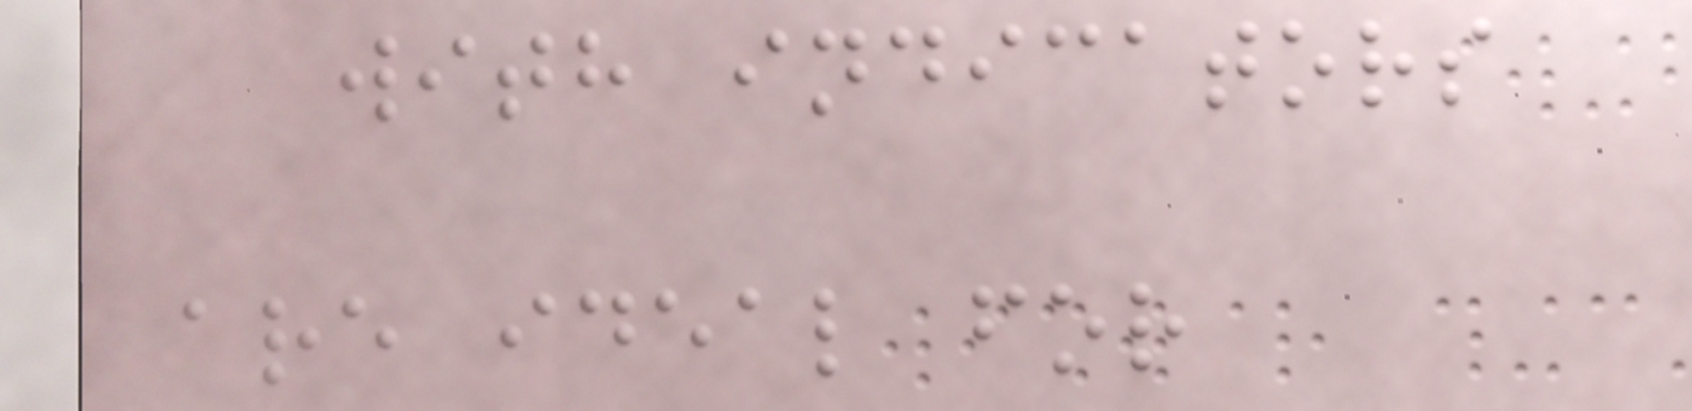with indicators
are ideal for
